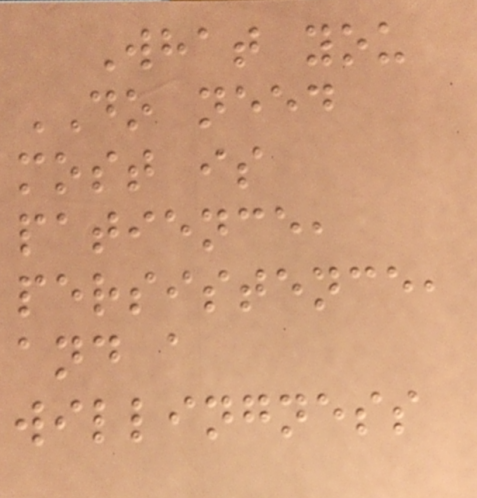What you
DO need
most is
patience,
persistence,
and a
willingness
